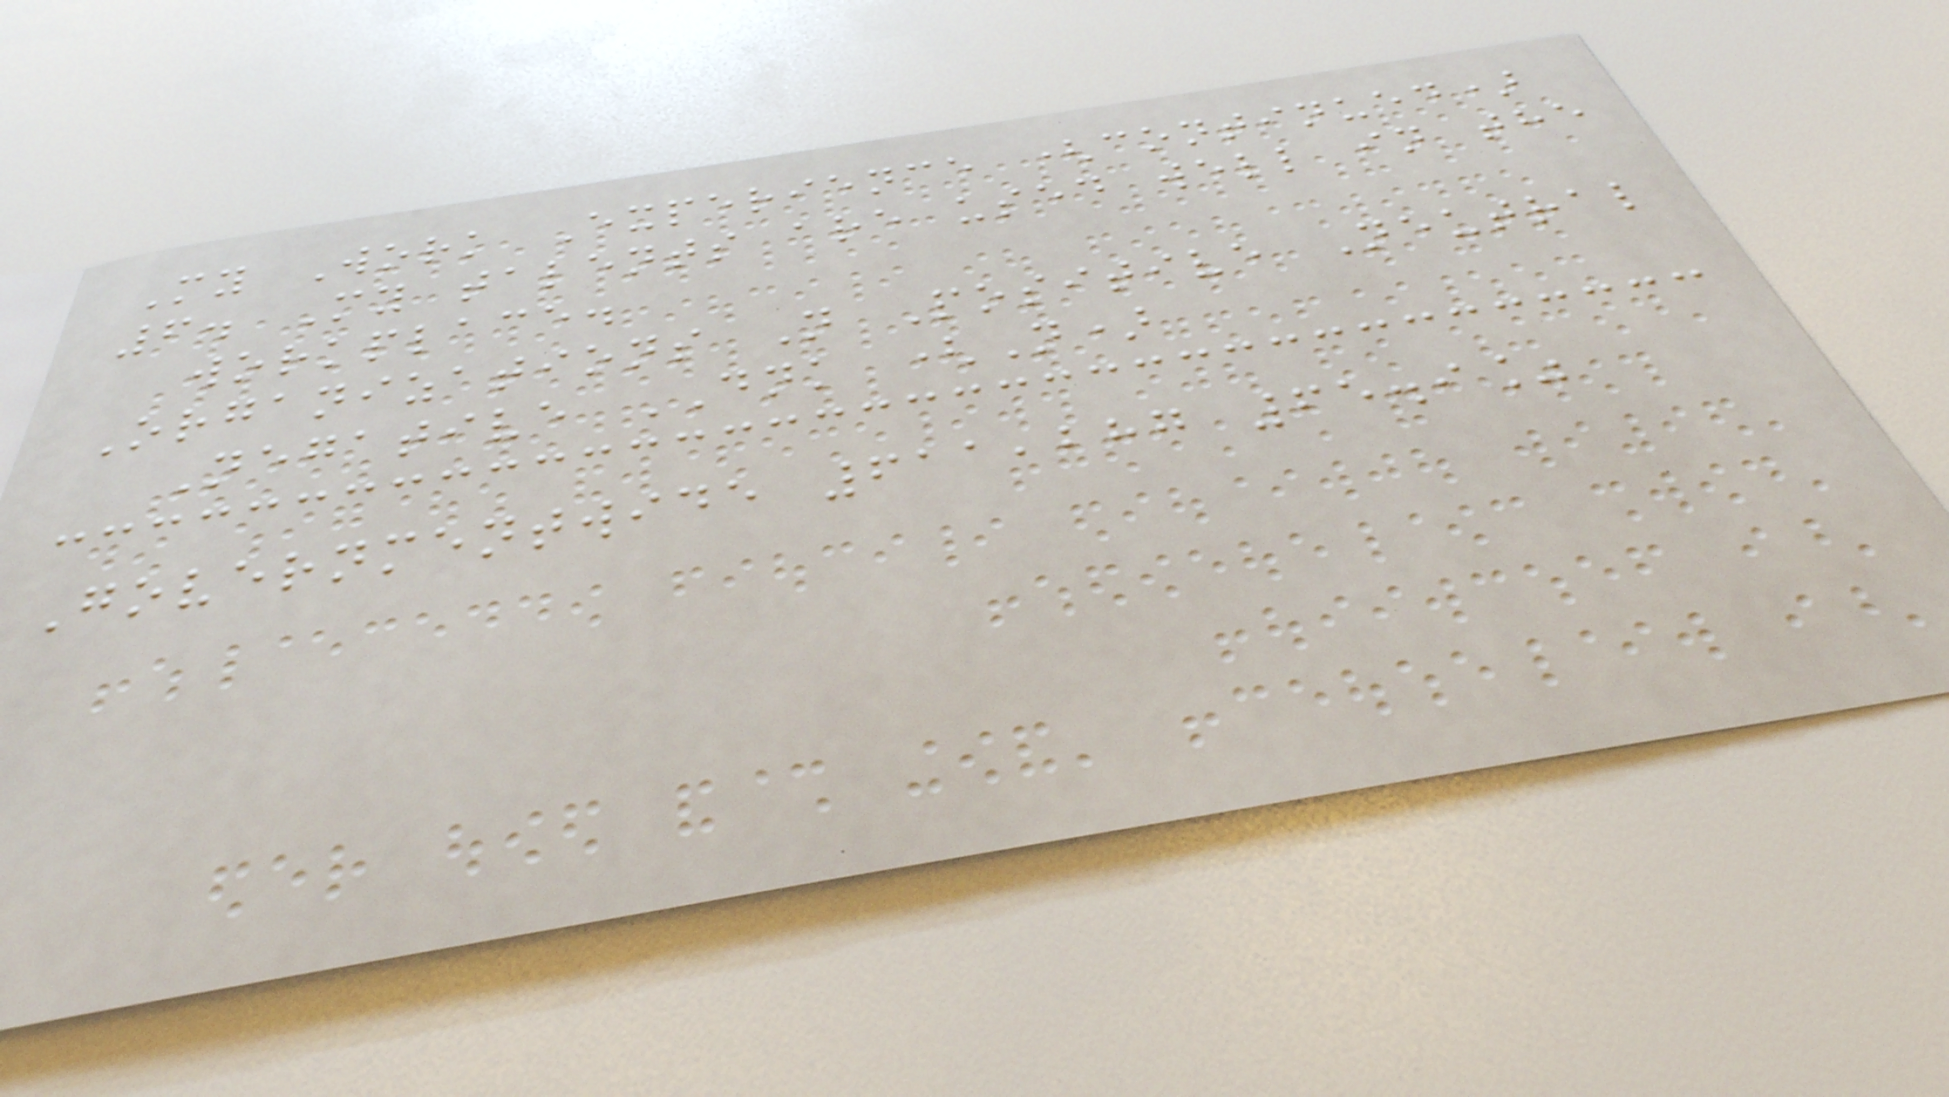My Work Experience (continued)
6. My talents are used well in the
workplace.
Organizations N Positive Neutral
Negative DNK (N)
Governmentwide 611,287 65.9%
